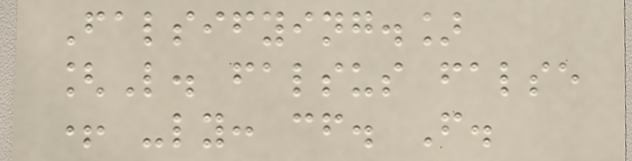Falsifying.]
[L. falsus false
+ -ly: cf. F.
